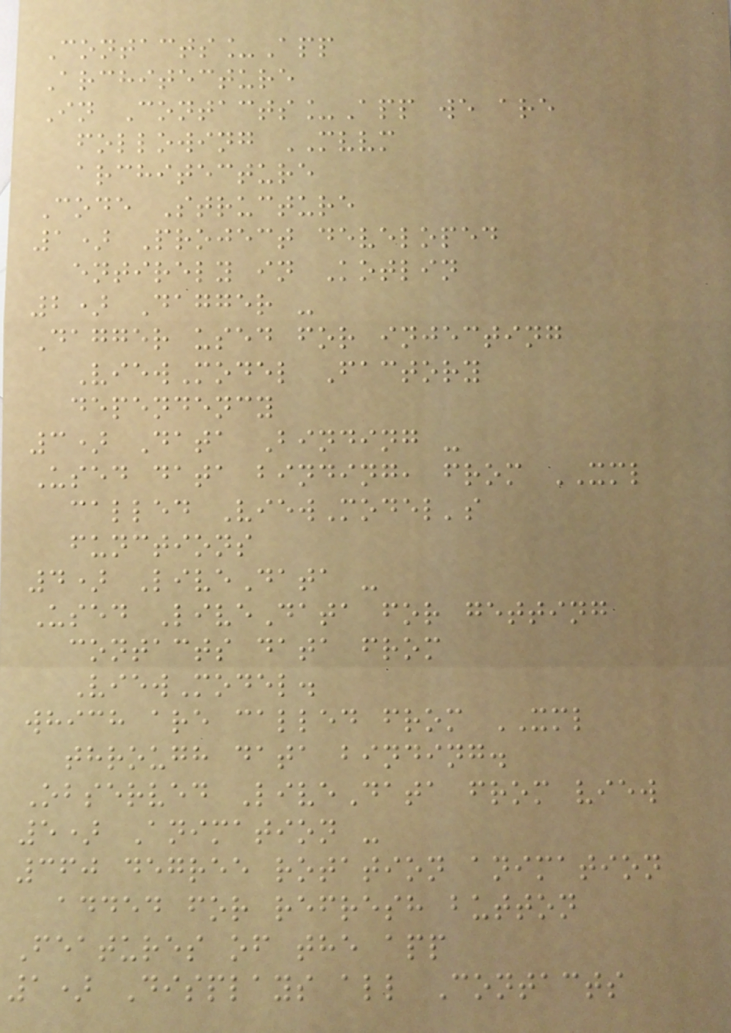Contacts_App
Architecture
In Contacts_App we are
following MVVM
architecture
Code Structure
1) Project developed
entirely in Kotlin
2) Dagger -
Dagger used for injecting
ViewModel Factory
dependency
3) Data Binding -
Used data binding, from XML
called ViewModel's
functions
4) LiveData -
Used LiveData for getting
contacts data from
ViewModel.
which are called from XML
through data binding.
Observed LiveData from view
5) Animation -
360 degree rotation animation
added for refresh button
Features of the app
1) Displays all Contacts
